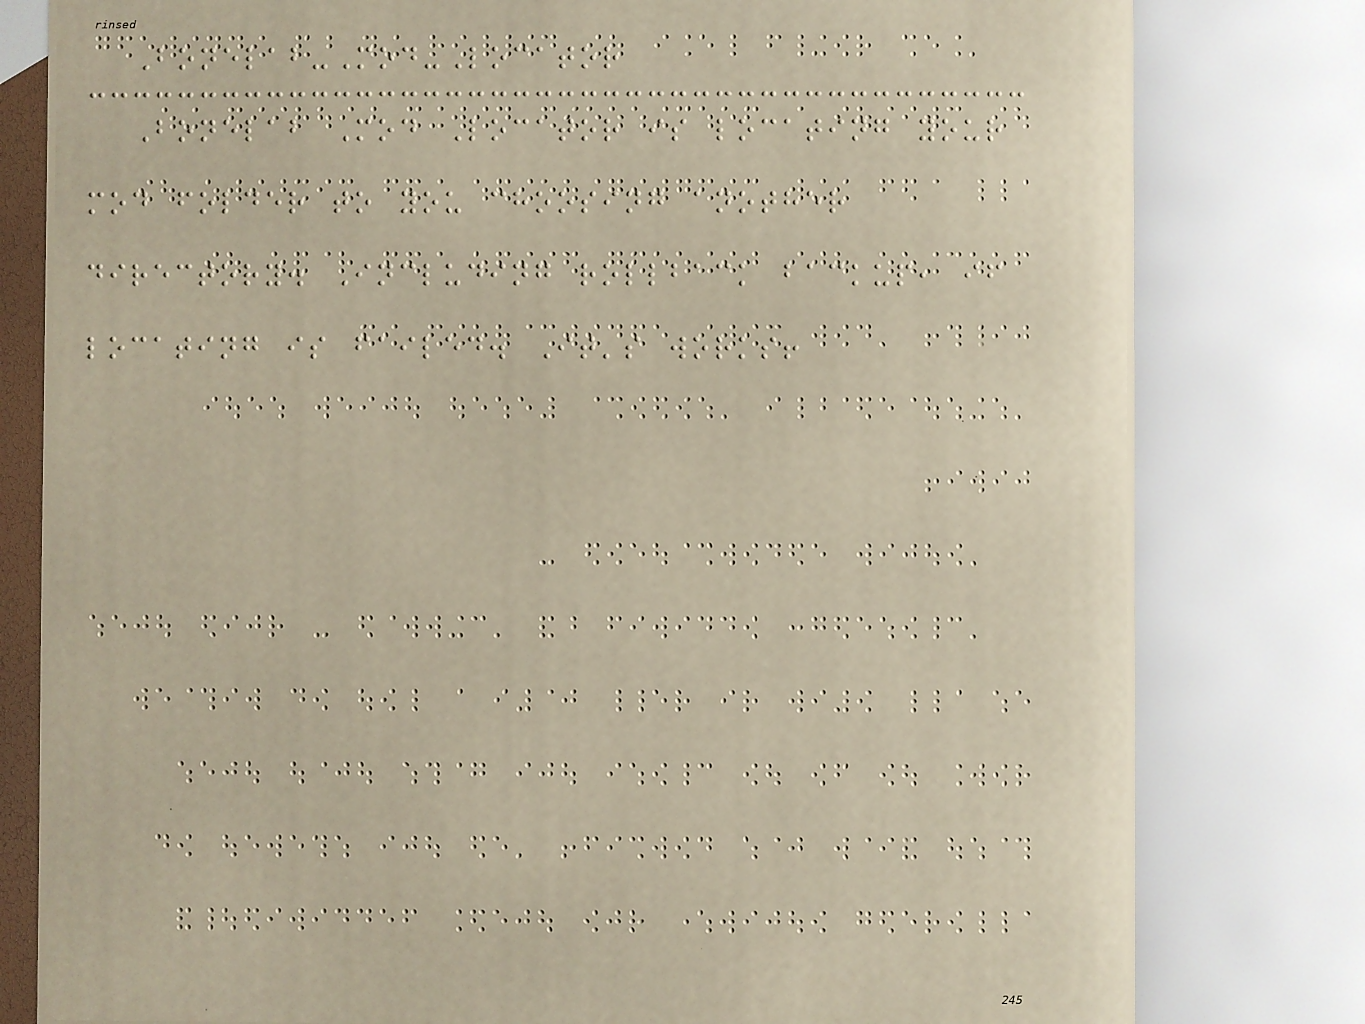Bonelab-Mod-Locator
Bonelab Mod Locator is locating your
mod folder to you choosing another
directory. Including rollback backup, if
locating is failed. It's works!
